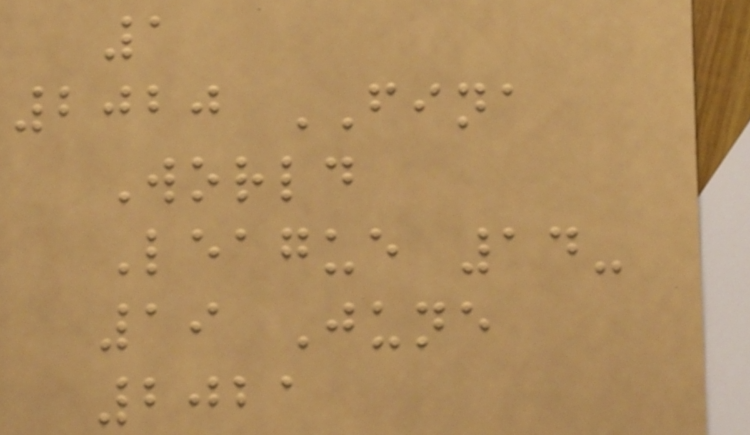1
2020 FINA
World
League 14-
19 June
2021
